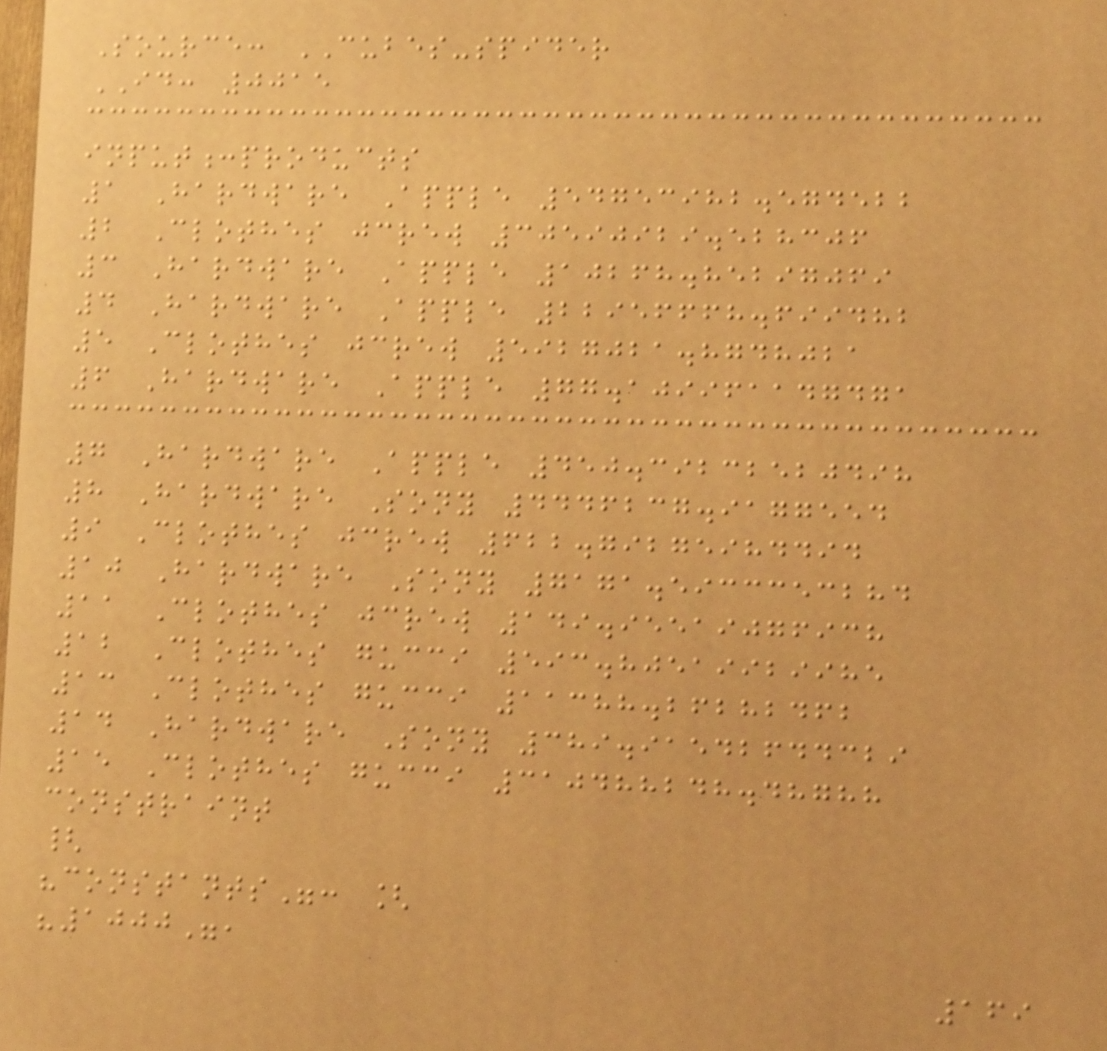Source: CUBES-spider
ID: 0015
input:products
1 Hardware Apple 54753982.574522
2 Clothes jcrew 30590929.528306
3 Hardware Apple 10268.85297069
4 Hardware Apple 22956668.699482
5 Clothes jcrew 5927021.8748021
6 Hardware Apple 77.109961147471
7 Hardware Apple 450.39232520498
8 Hardware Sony 4446237.9177554
9 Clothes jcrew 622.79275984494
10 Hardware Sony 7171.5933353284
11 Clothes jcrew 149.95519076938
12 Clothes gucci 593.80519929985
13 Clothes gucci 11388.26282462
14 Hardware Sony 389.91542644329
15 Clothes gucci 310488248.48788
constraint
{
"constants": [
"1000",
169
